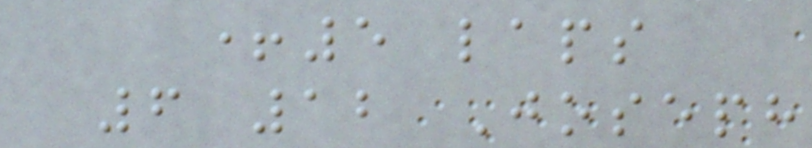+5 laps
6 12 Joseph
